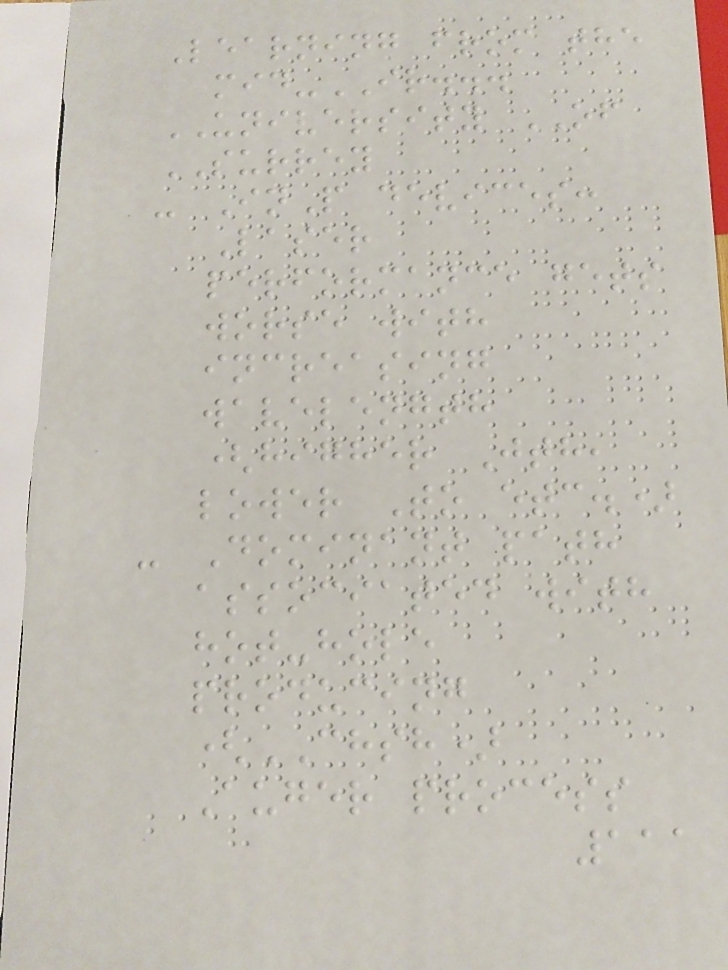Learning from the
mid-IR...
UNIVERSITY OF
SURREY
- InP devices:
Laser
performance gets
worse with
increasing
wavelength
(higher Jth,
lower To etc.)
- Dominant path
associated with
hot-hole
producing
(CHSH)
Auger process
111
